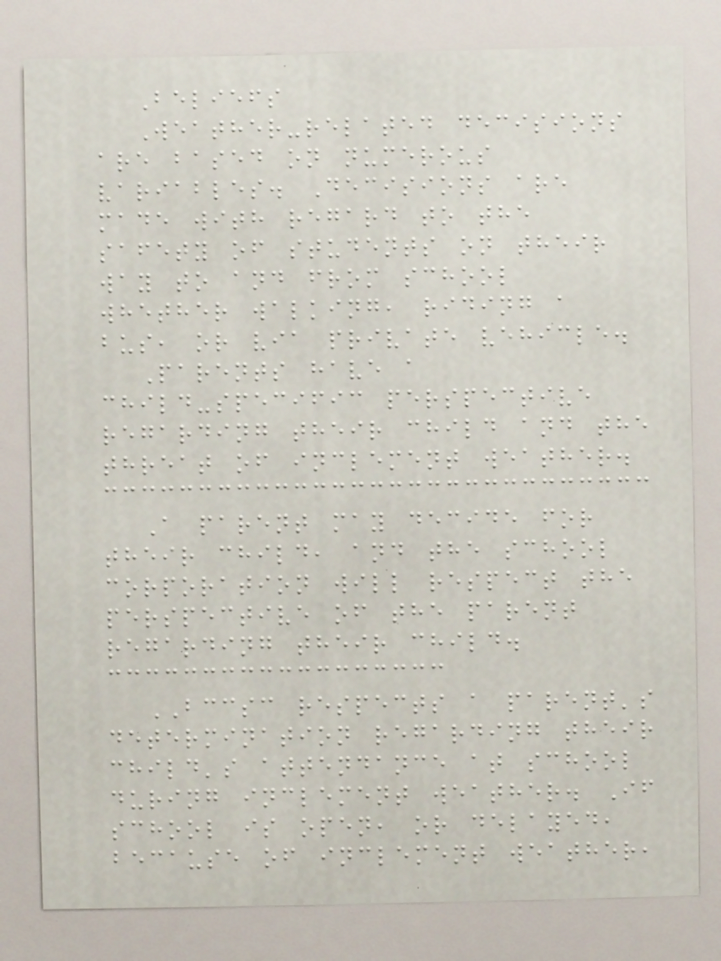Beliefs
Weather-related decisions
are based on numerous
variables. Decisions are
made with regard to the
safety of students on their
way to and from school
whether walking, riding a
bus, or via private vehicle.
Parents have a
child-specific perspective
regarding their child and the
threat of inclement weather.
A parent may decide for
their child, and the school
corporation will respect the
perspective of the parent
regarding their child.
BCCSC respects a parent's
determination regarding their
child's attendance at school
during inclement weather. If
school is open, or delayed,
because of inclement weather,
